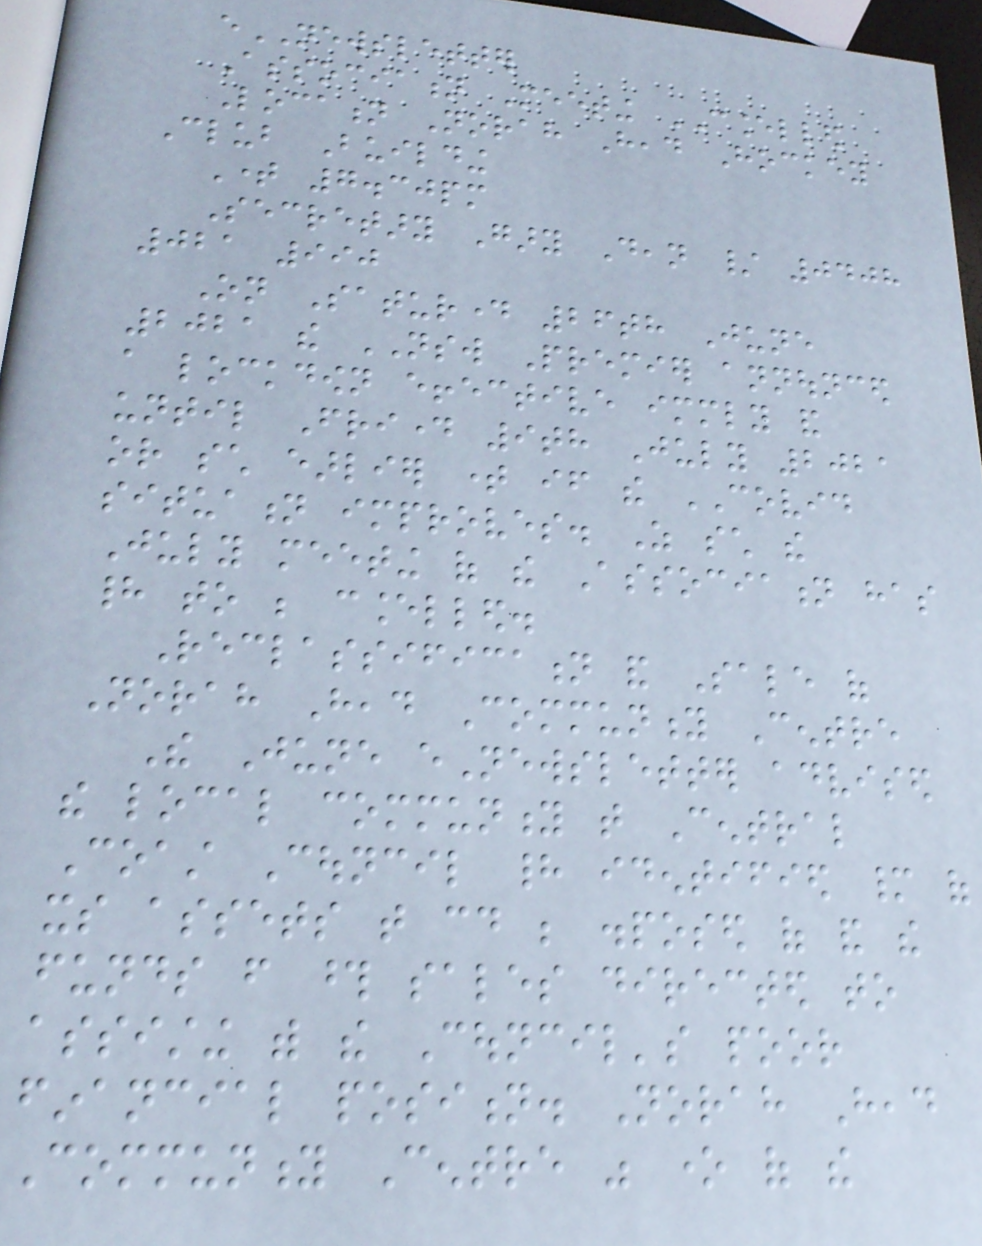eNEWSLETTER
Association Meeting CANCELLED
Location Norah Head Hockey
Club Building
Time 7.30pm
Secretary Gary Dean / 0408
021 990
On Saturday 26th June
2021 the NSW Premier announced
a lockdown effective immediately and
until Friday 9th July 2021
or such earlier time if the COVID
situation improves. As such the
July meeting of the Association has
had to be cancelled.
Reclassification and Sale of
Norah Head Community Centre
The June eNewsletter advised
the local community that Central
Coast Council had identified many of
its assets that could be disposed of and the
funds from those sales directed to
assisting with the Council's poor
financial position. Norah Head
Community Centre was one of the
